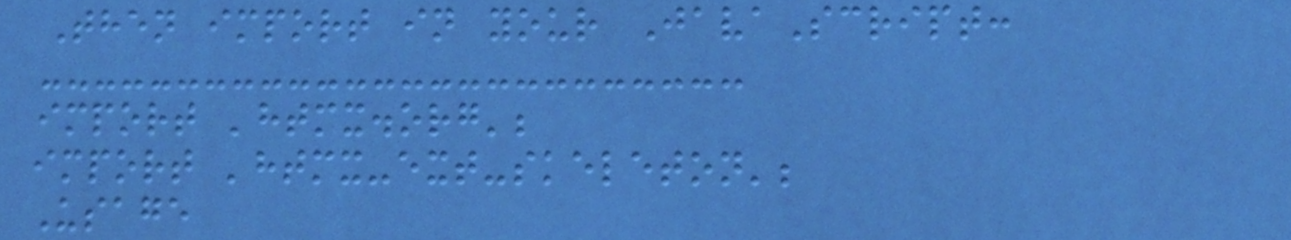Then import in your JavaScript:
import 'htmx.org';
import 'htmx-ext-skeleton';
Usage
